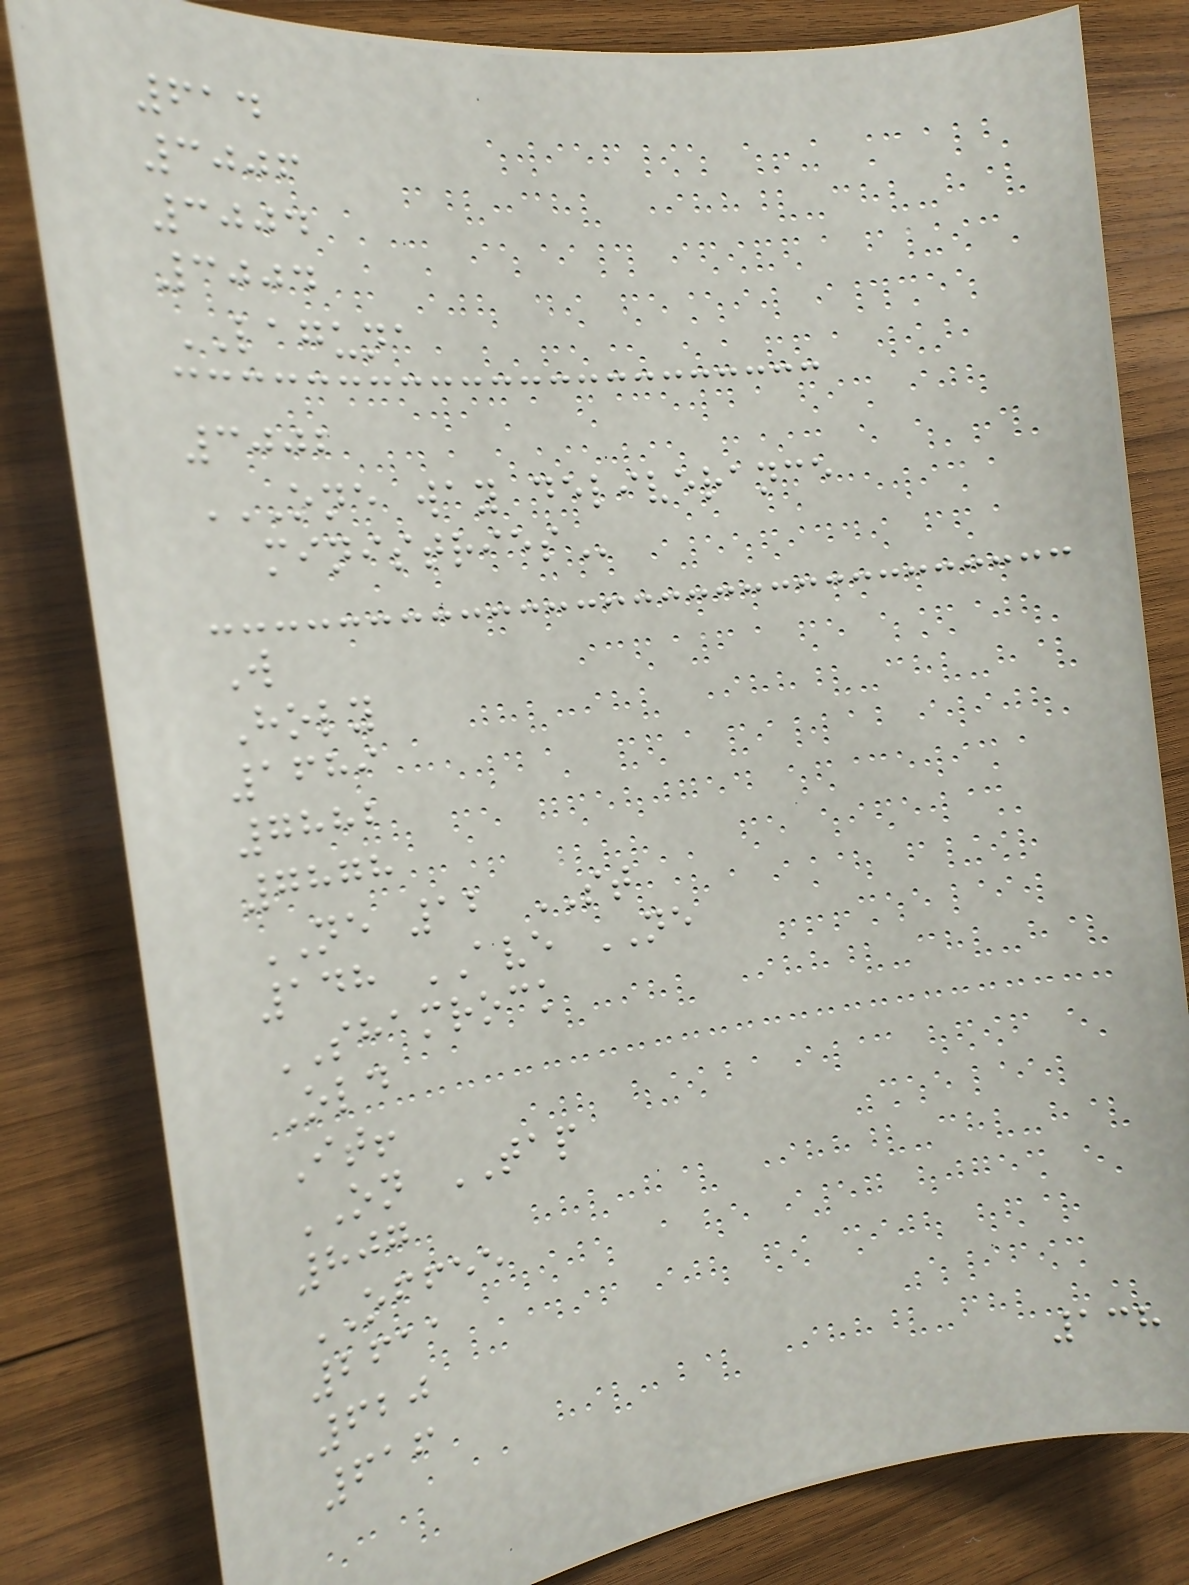614
3006
3004
3004
LAGUNA
3002
ONE WAY DELIVERANCE
MINISTRIES
W
Holy
1689
7882
7878
NE 12 ST
148 AVE NE
SHAMROCK
Old
It!
ON TAP
807
OFFEE
2611
620
616
138
